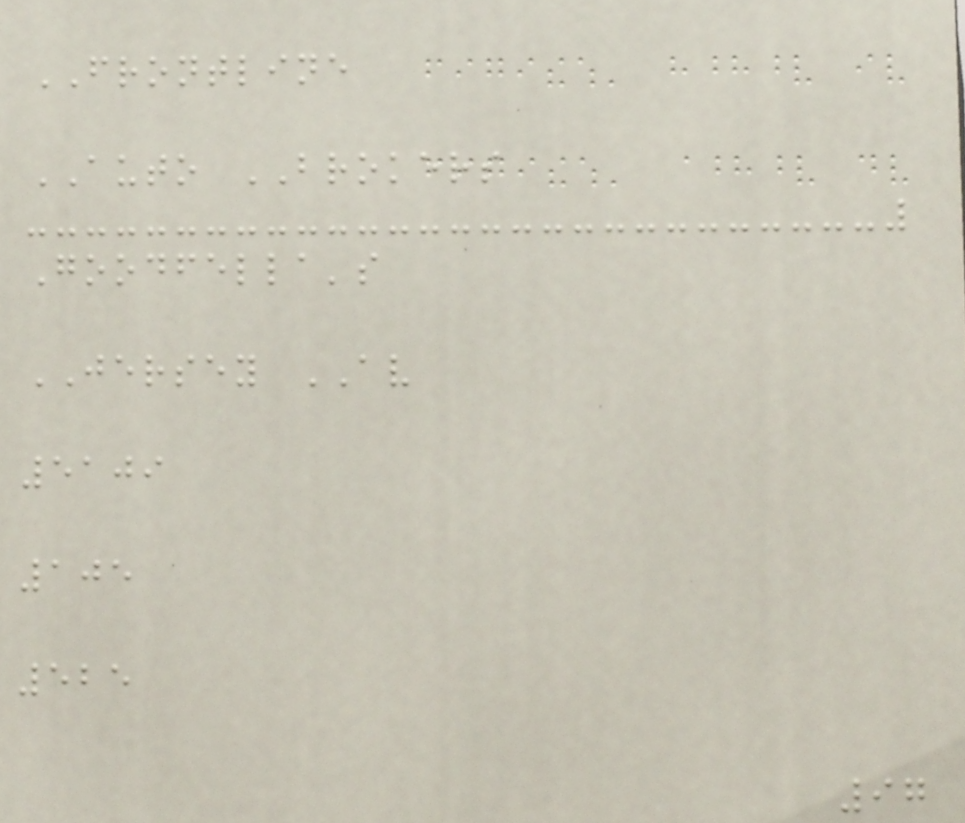FRONTLINE
AUTO BROKERS
Goodfella's
JERSEY AV
5109
105
525
97
